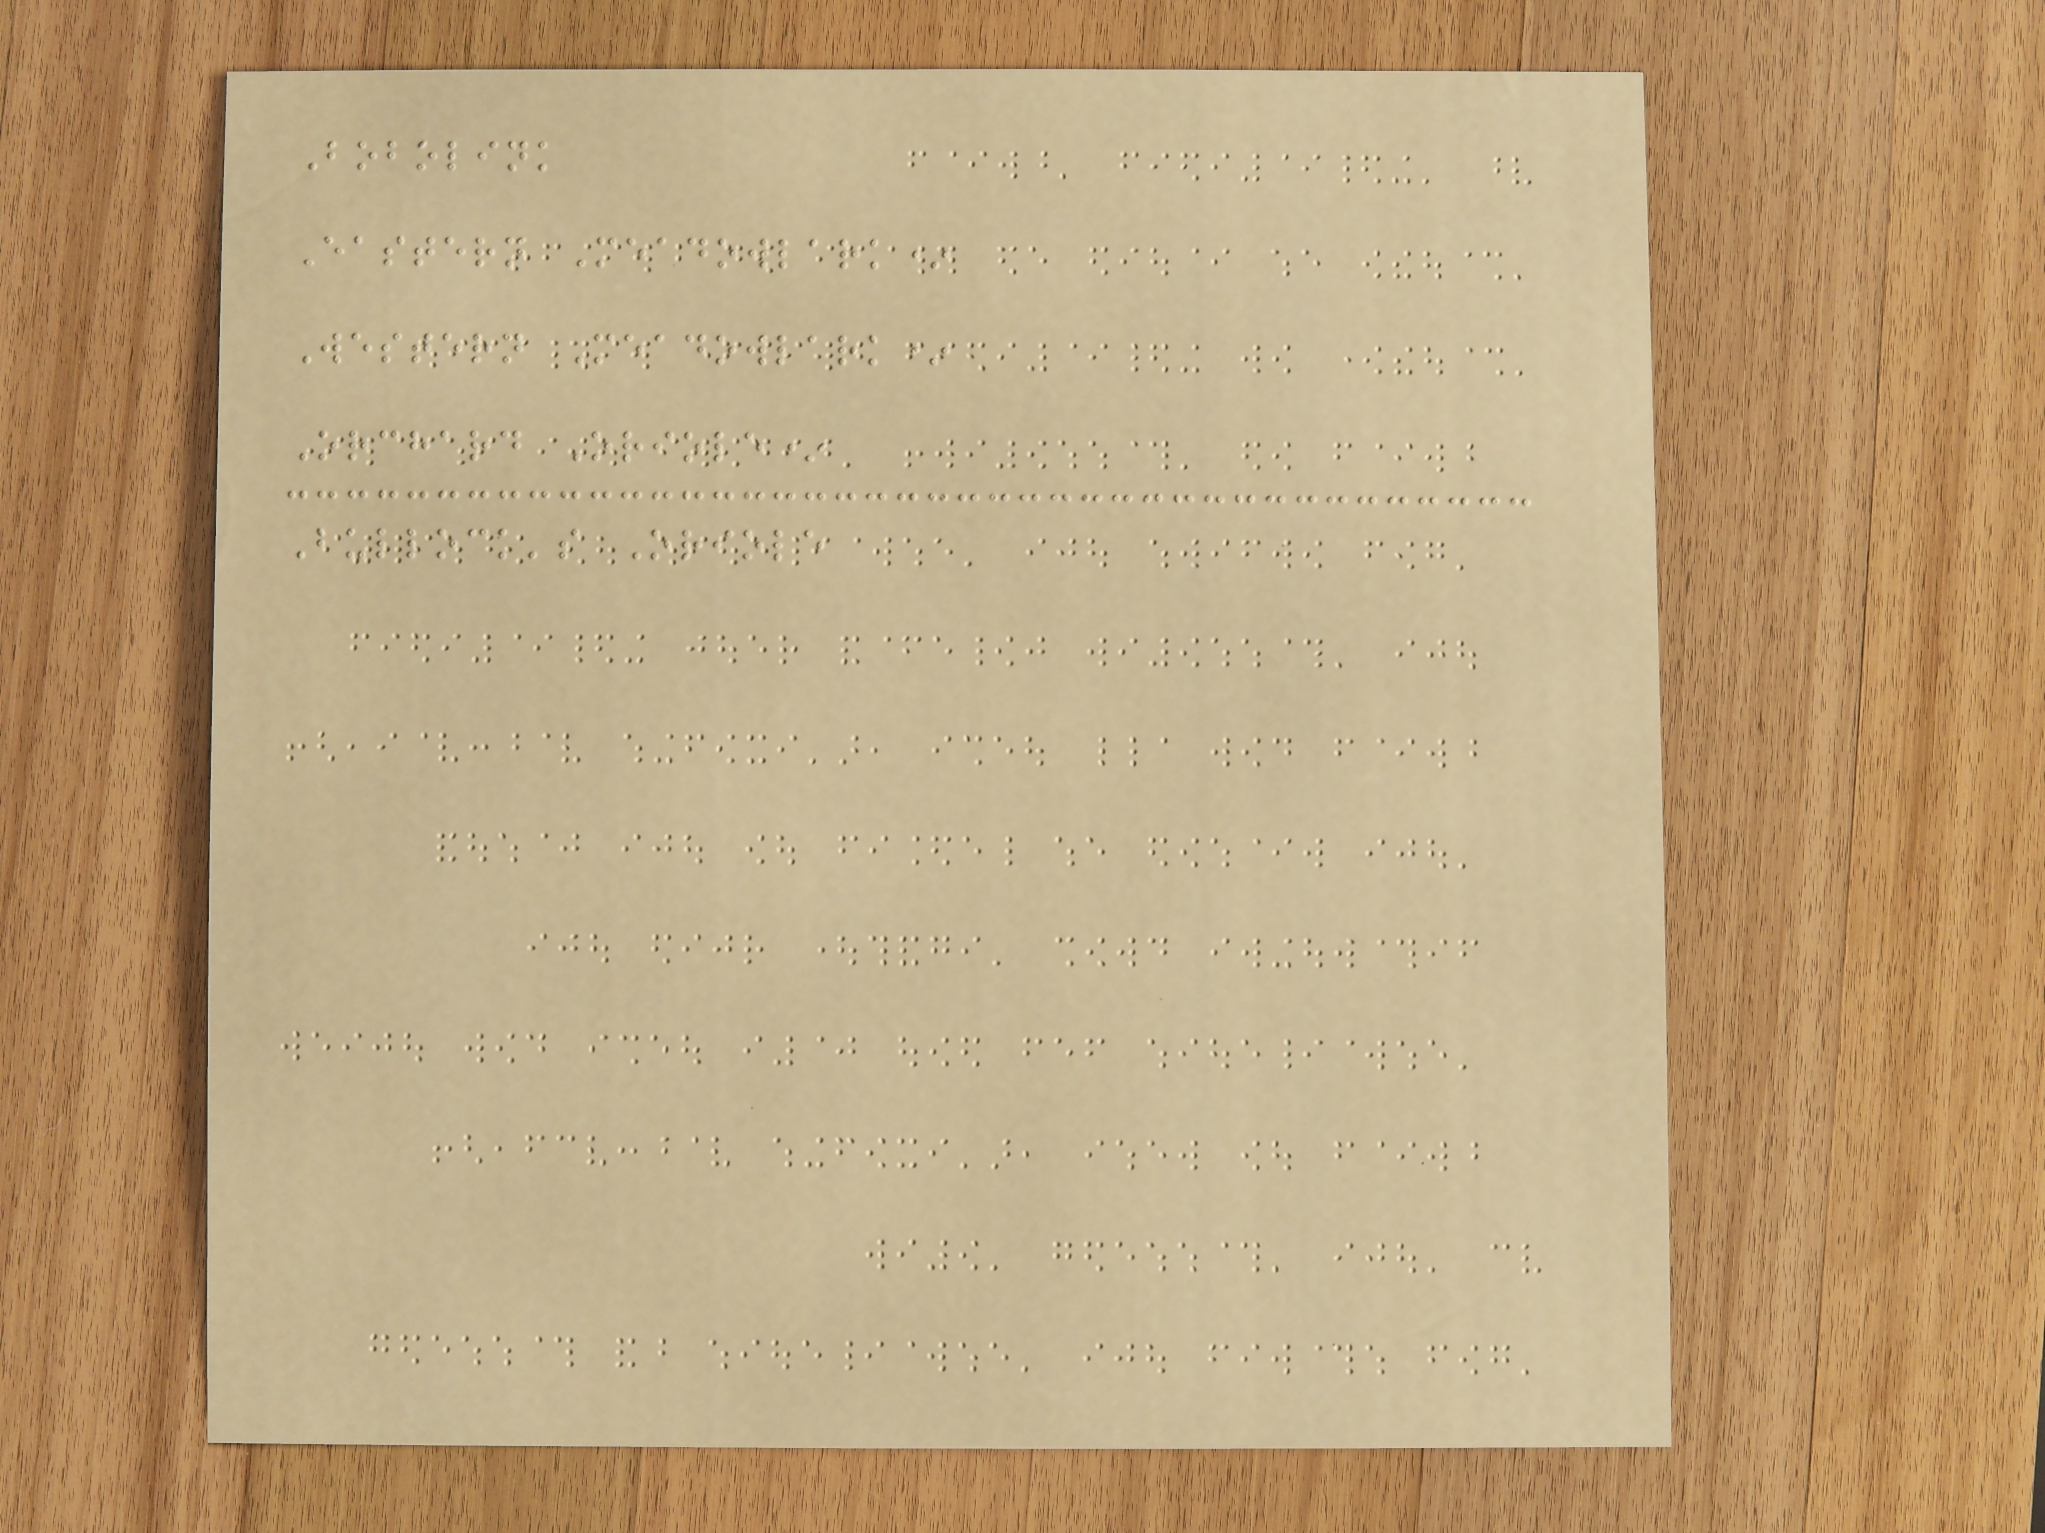Bobolink
Eastern Meadowlark*
Western Meadowlark*
Orchard Oriole*
Bullock's Oriole
